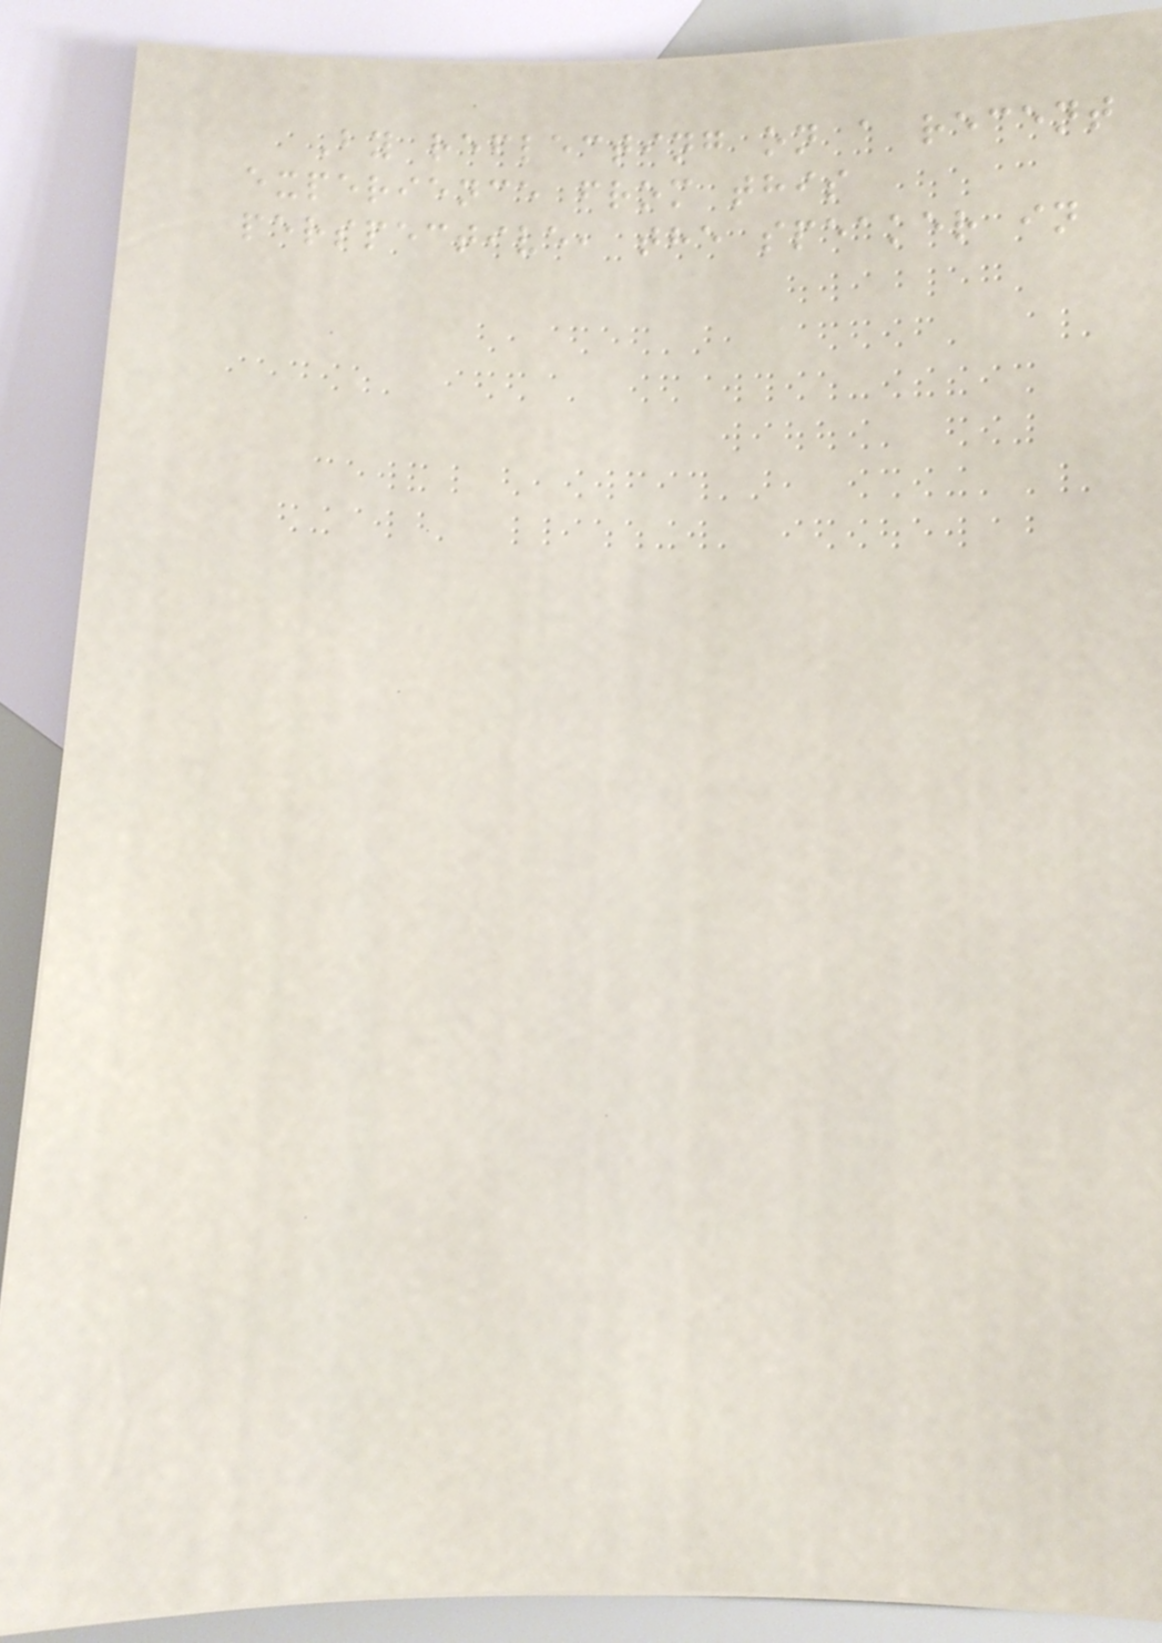By reflecting on a recent
experience from this
perspective, the speaker in
